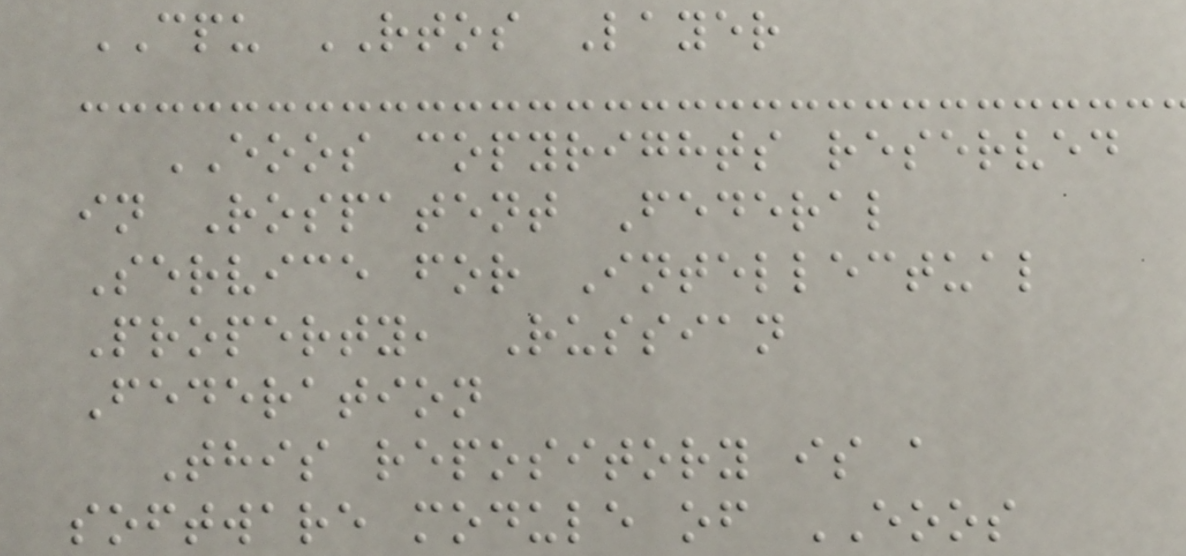CPU RTOS Layer
EOOS copyrights reserved
in Rospatent Federal
Service for Intellectual
Property, Russian
Federation
This repository is a
software module of EOOS
